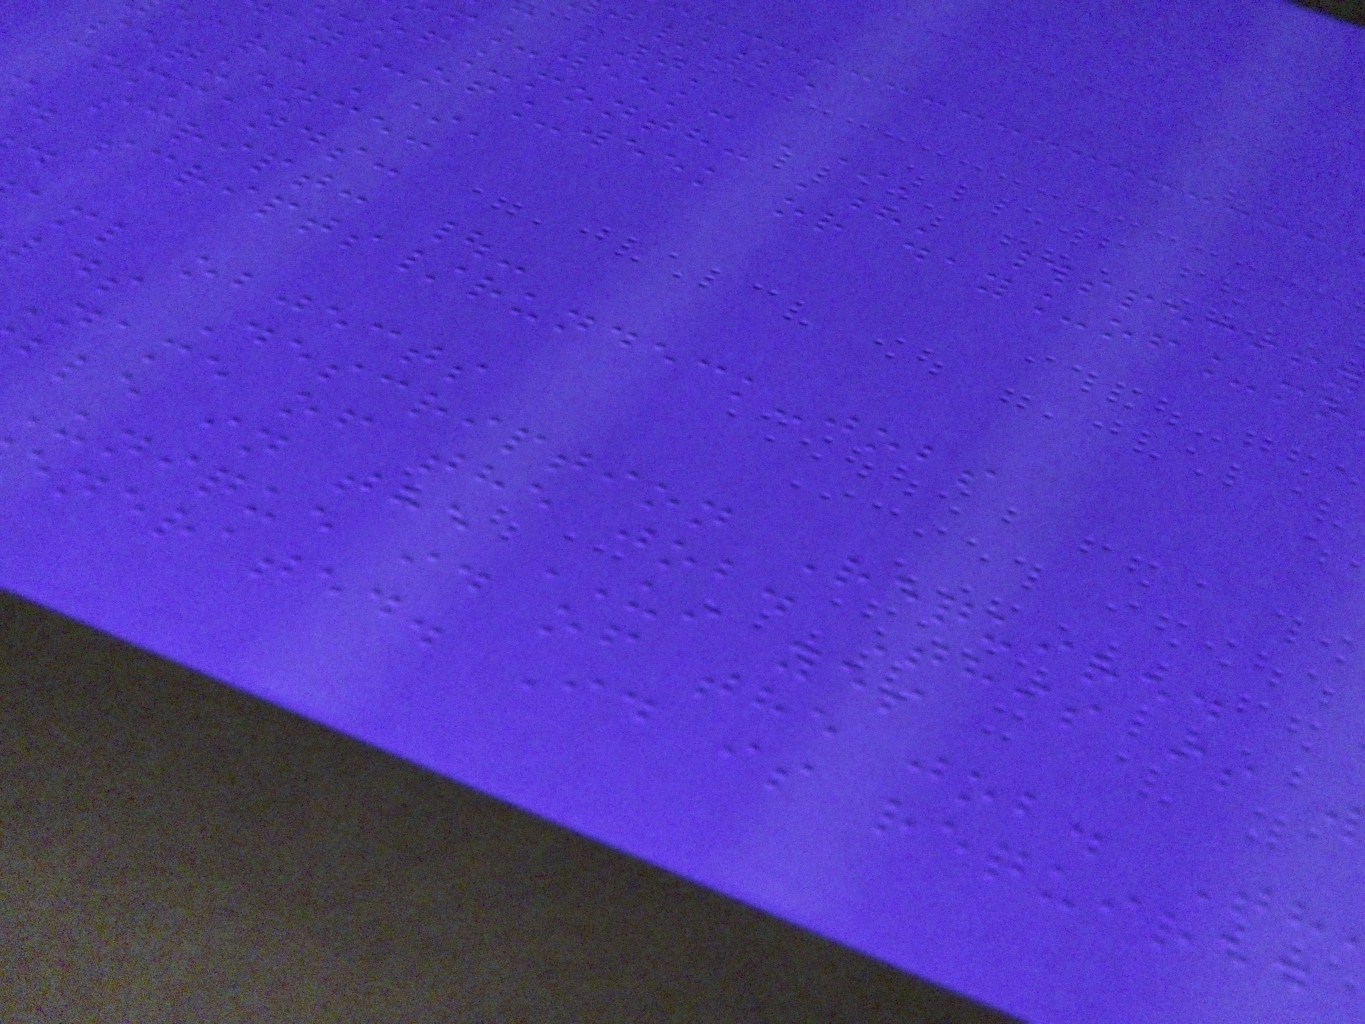/25
'0'
f_week: '*'
of_month: '?' #specify
ay_of_week or day_of_mo
ear: '*'
sequence:
commands:
- script: |-
d scripts/rundeck-jobs
aml objects
lds Description Required
Name of the job. This is w
ble in the UI yes
Unique id of the job. Th
enerated. Id is required
